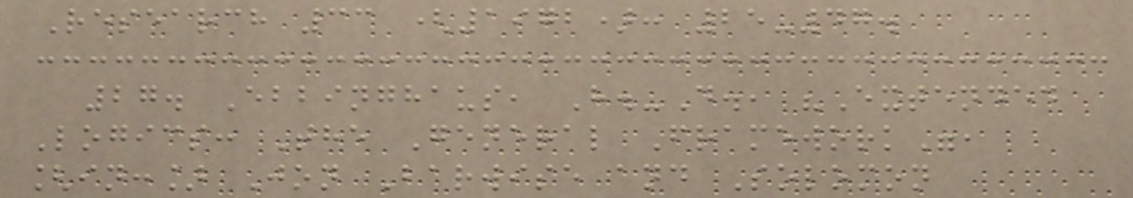Research 33 (1972): 25-47.
27. Ebbinghaus, H.-D., "Extended
Logics: The General Framework",
[in:] Jon Barwise and Solomon
